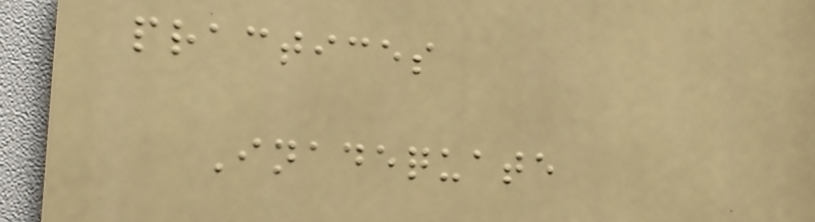practices
Inadequate
